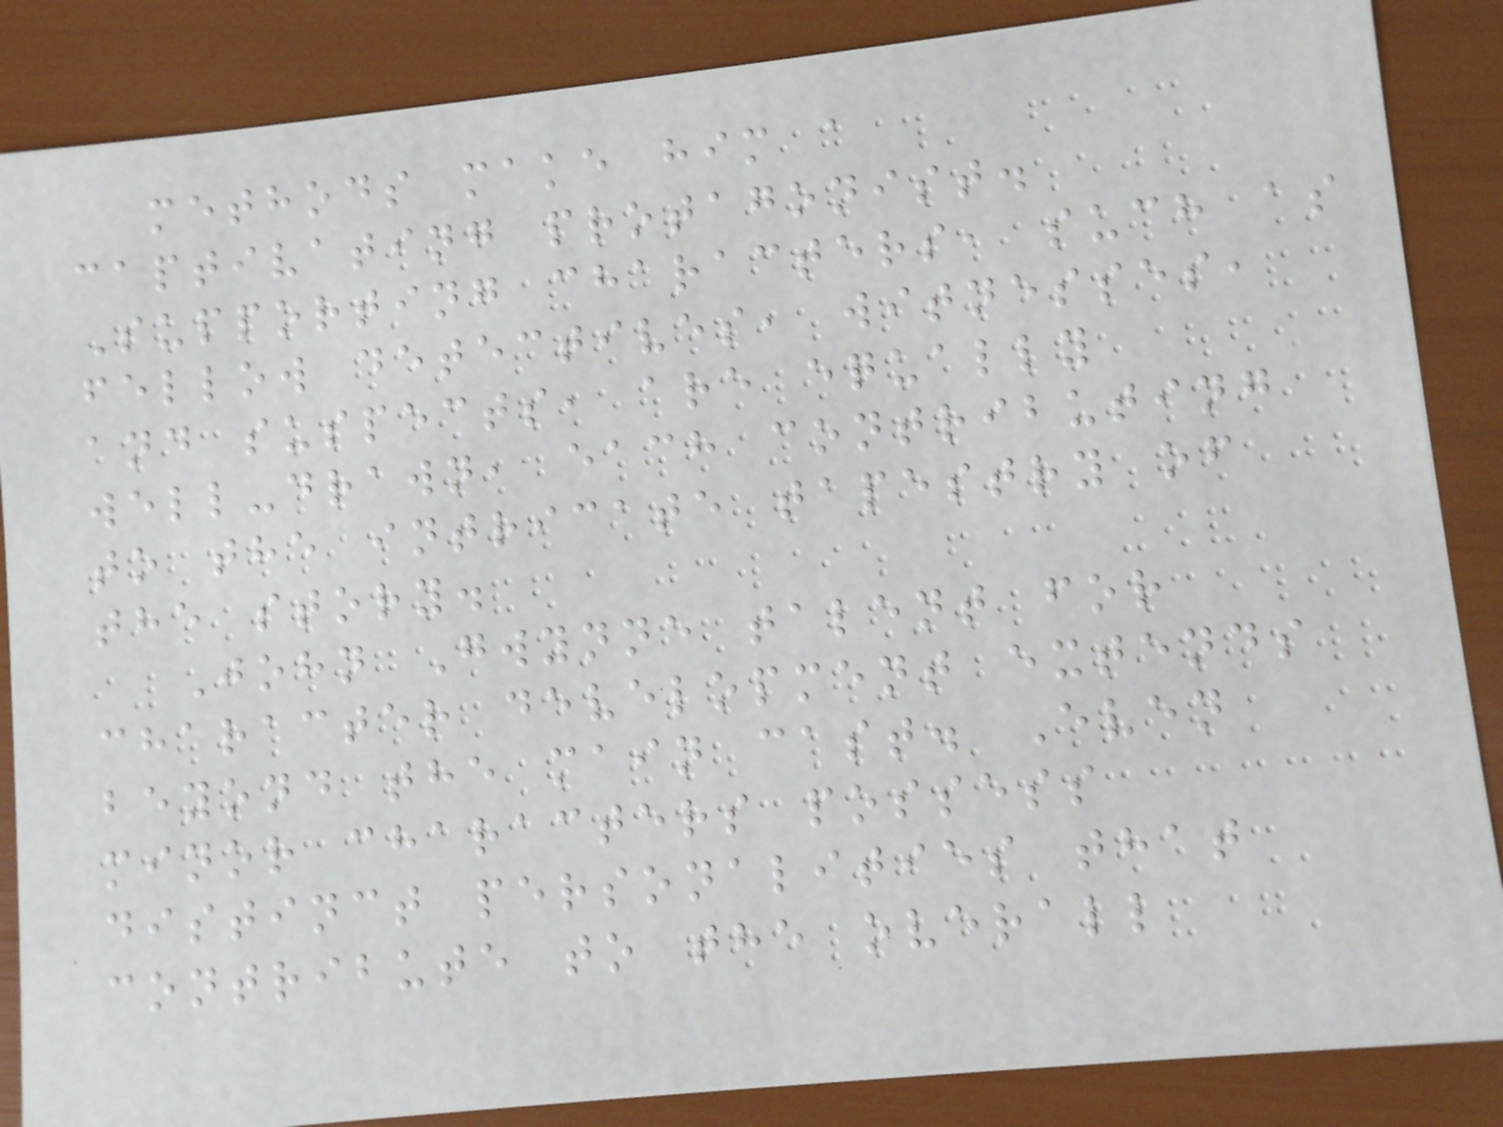methods make him a
captivating protagonist.
Supporting characters, such as
fellow detectives, witnesses,
and suspects, are equally
well-drawn, each contributing
to the intricate tapestry of
the story.
John Gwynne talent for
character development extends
beyond the main cast. Even
minor characters possess
distinct personalities that
contribute to the overall
